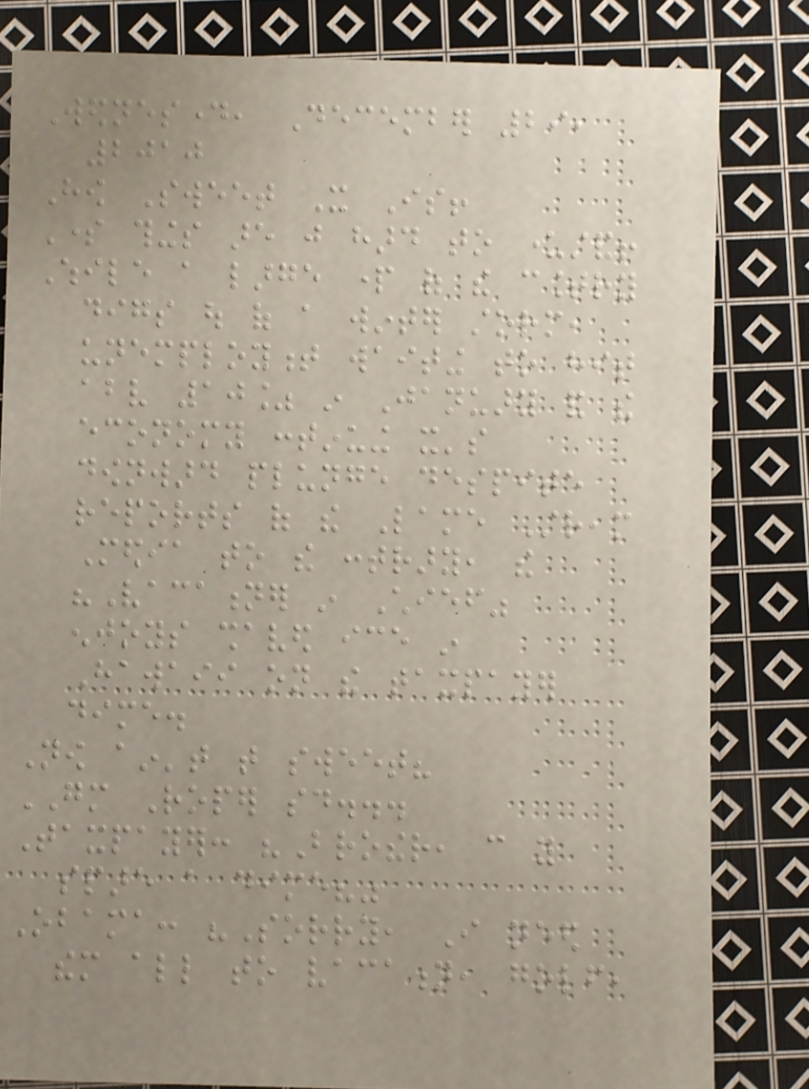Wednesday, December 29,
2010
How Sweet It Is!
Some things are just hard to understand!
While a large part of the country
digs out of a winter storm,
unemployment waiting to hit
above 10% in January and the
economy continuing it's
downward plunge despite
reports of the Lame Stream
Media to the contrary, the
"Vacationer in Chief"
enjoys shaved ice in
Hawaii on the taxpayer
dime.
Now ain't that sweet?
GM Roper said...
Taxpayer: "Brother, can you
spare a dime?"
Obama: "Sorry, I need
them all to vacation, golf,
